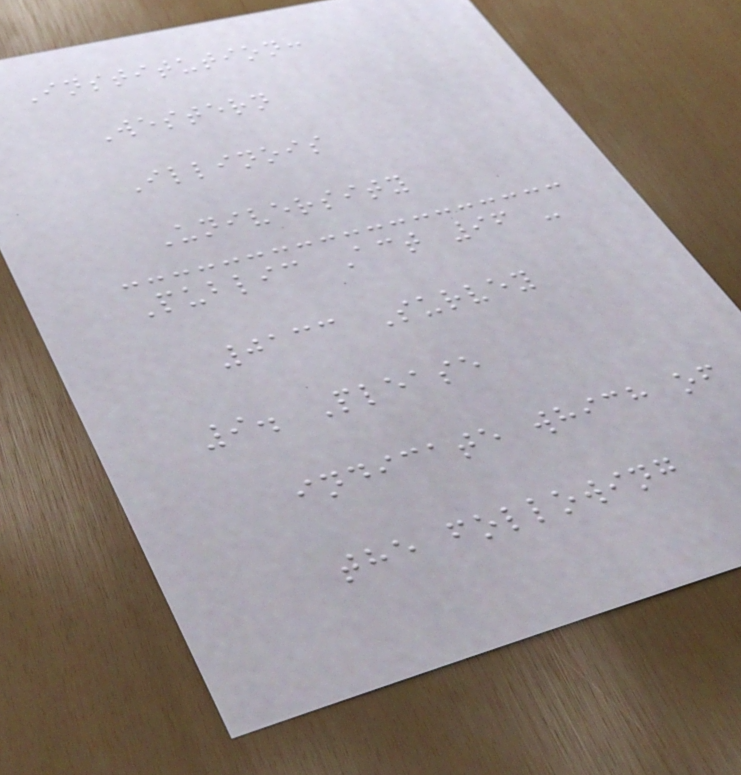Institution:
Western
Illinois
University
Public Act 96 -
0133 Survey
9. Please
indicate which of
the following
